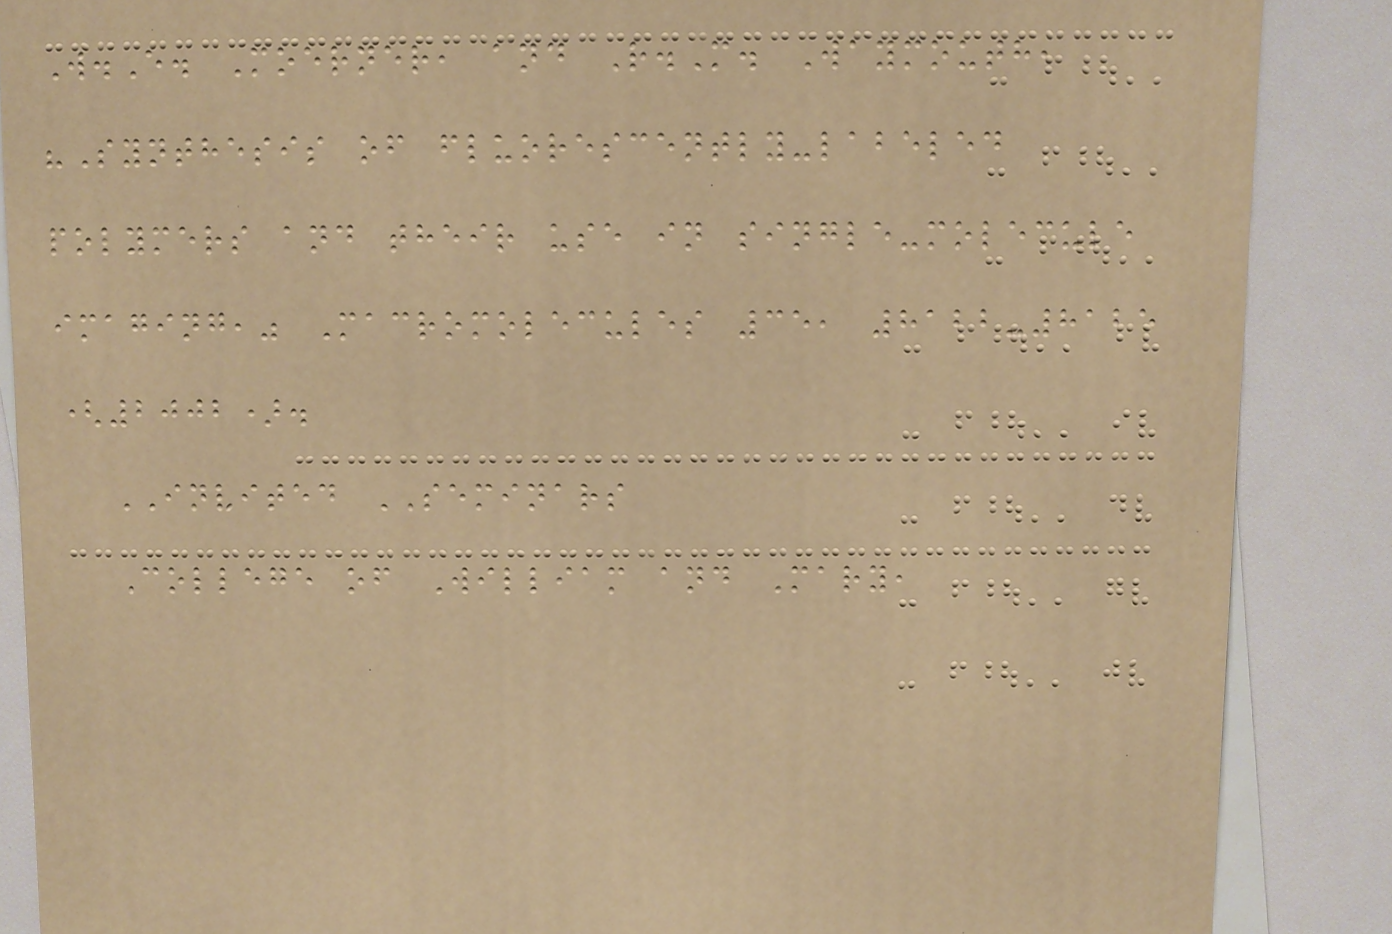W.E. Moerner, and R.M. Waymouth,
"Synthesis of fluorescently-labeled
polymers and their use in single-molecule
imaging," Macromolecules 35, 8122-8125
(2002).
INVITED SEMINARS
College of William and Mary,
